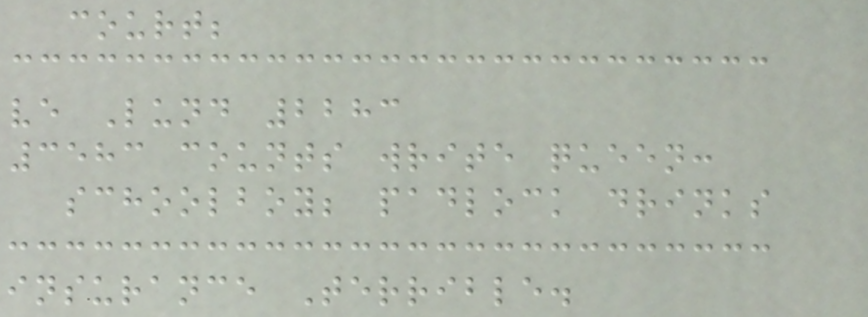court;
ve Lund 2283
3583 counts write queen:
schoolboy; padlock drinks
insurance Terrible.
